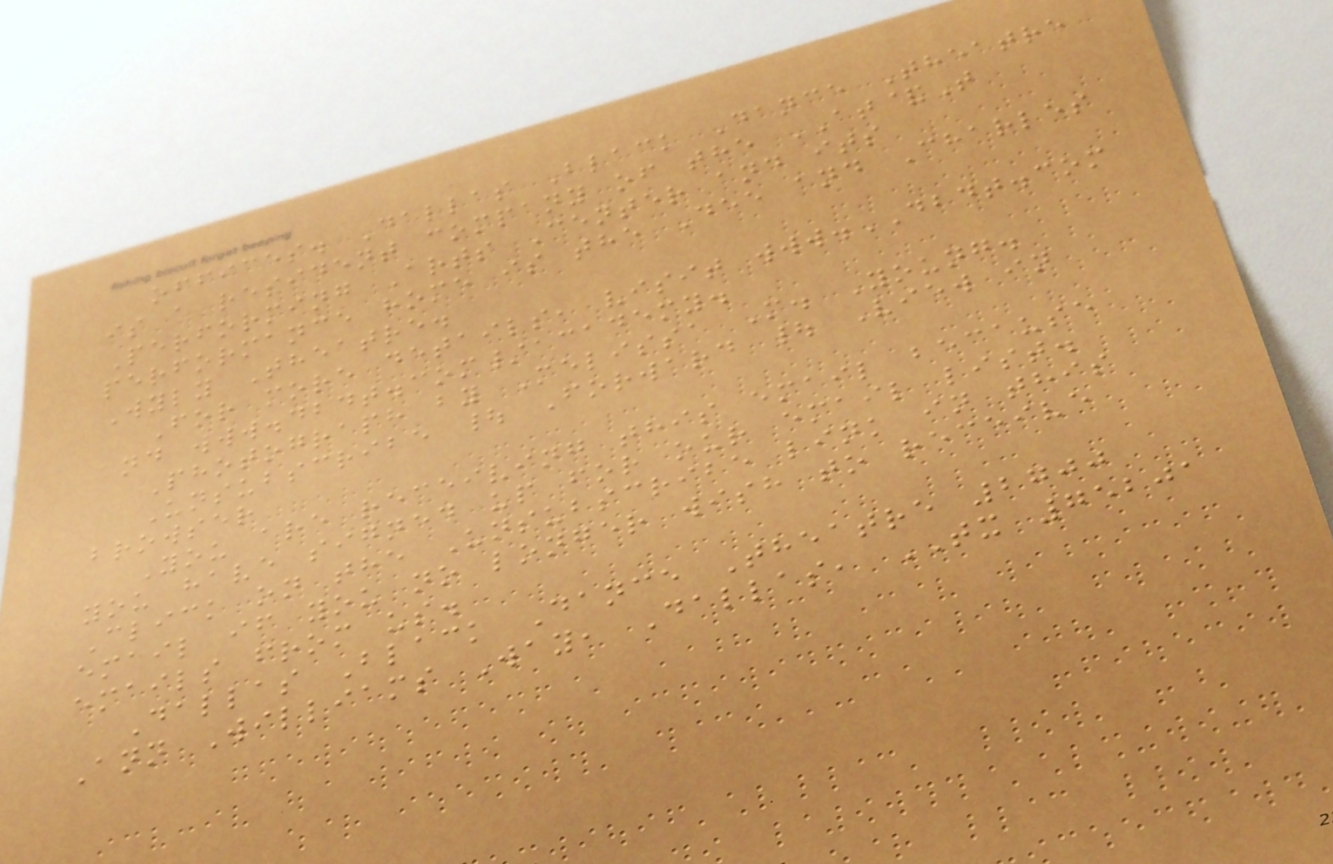offices. Dallas Black Dance Theatre
is a resident company of the AT&T
Performing Arts Center and its
performance home is the Dee and Charles
Wyly Theatre.
For more details, visit www.DBDT.com
and www.dbdt.com/academy.
Photograph by Melissa M. Young.
Unsubscribe | Forward | View in
browser
You are receiving this email because
you have signed up for our email list.
Click on the Unsubscribe link in this
email if you no longer wish to receive
emails from us.
Dallas Black Dance Theatre 2700
Ann Williams Way, Dallas, TX 75201
